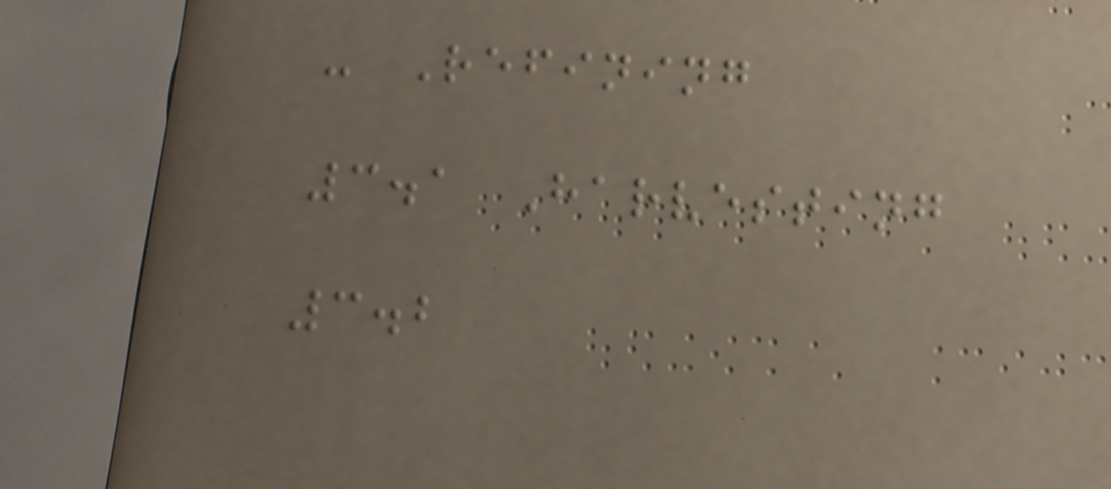- Refining
3.1 Harvesting
3.2
